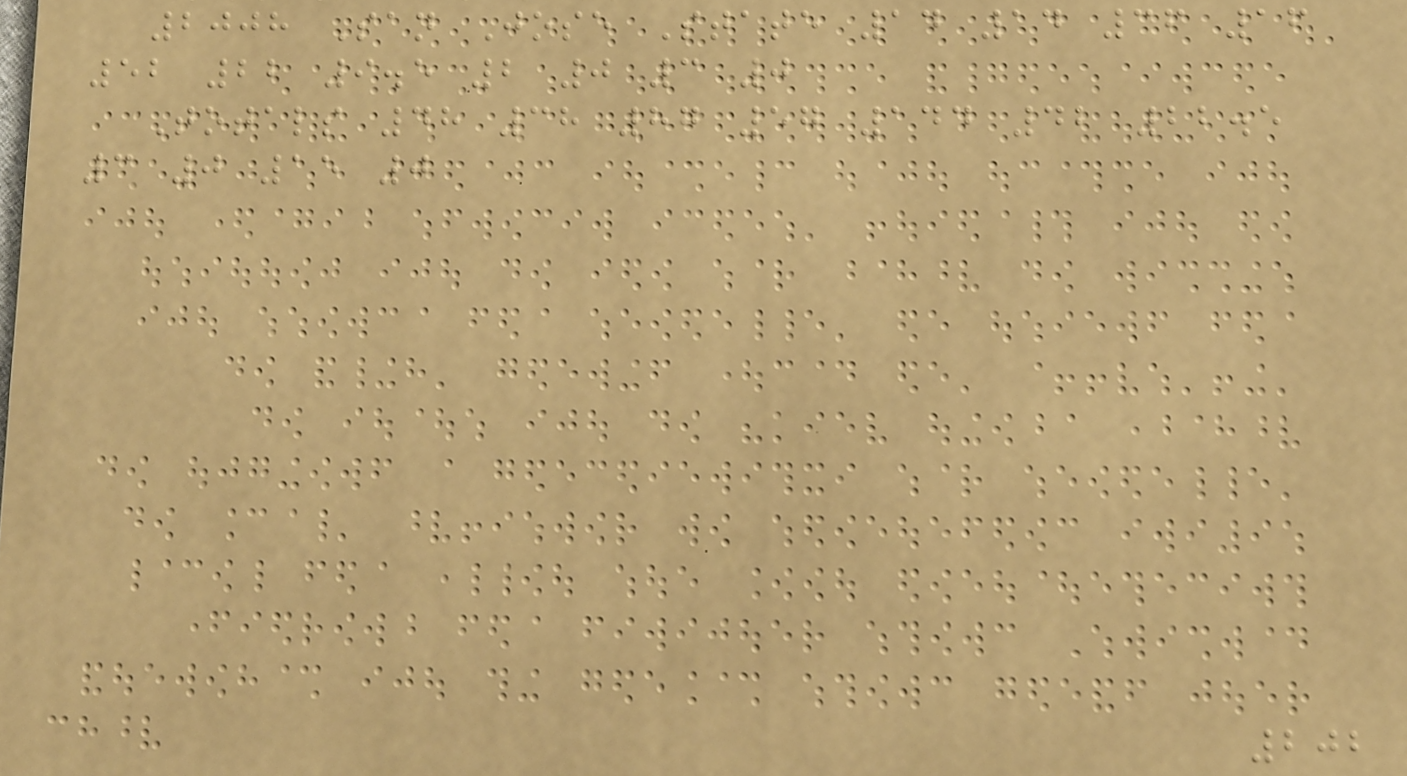2008 San Jose State 14 14 36 16
52 22 9.5 2 0 3 0
Totals 48 38 87 57 144 42 22.5
3 0 15 0
202
